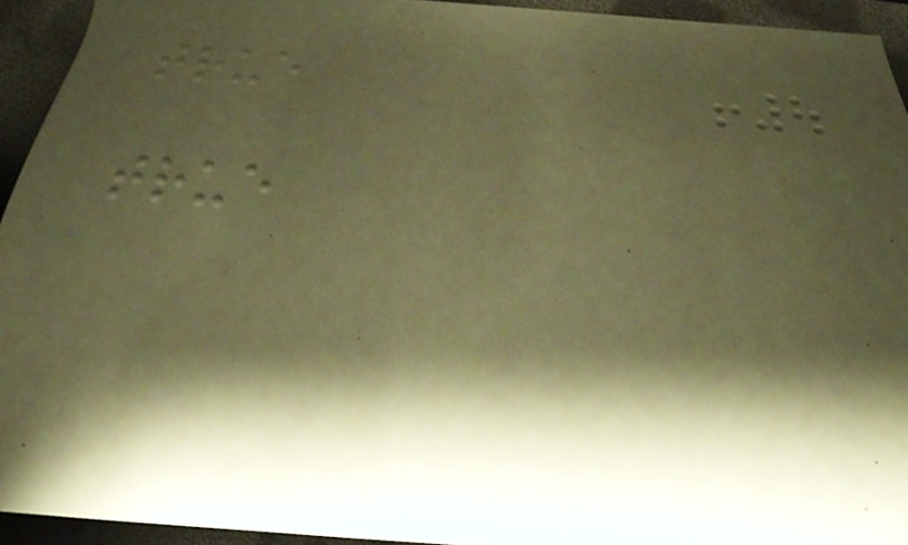true
true
